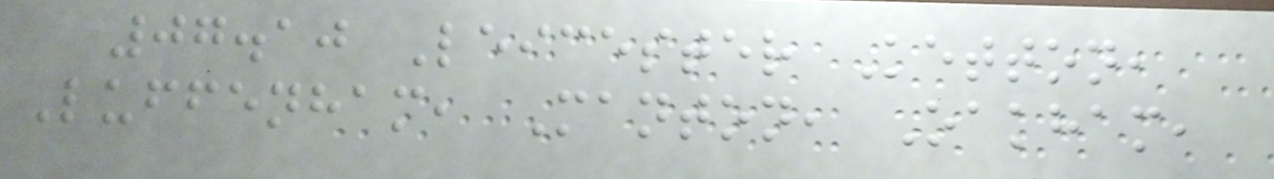07.10 Leicester Ketton,
Luffenham, Manton, Oakham,
